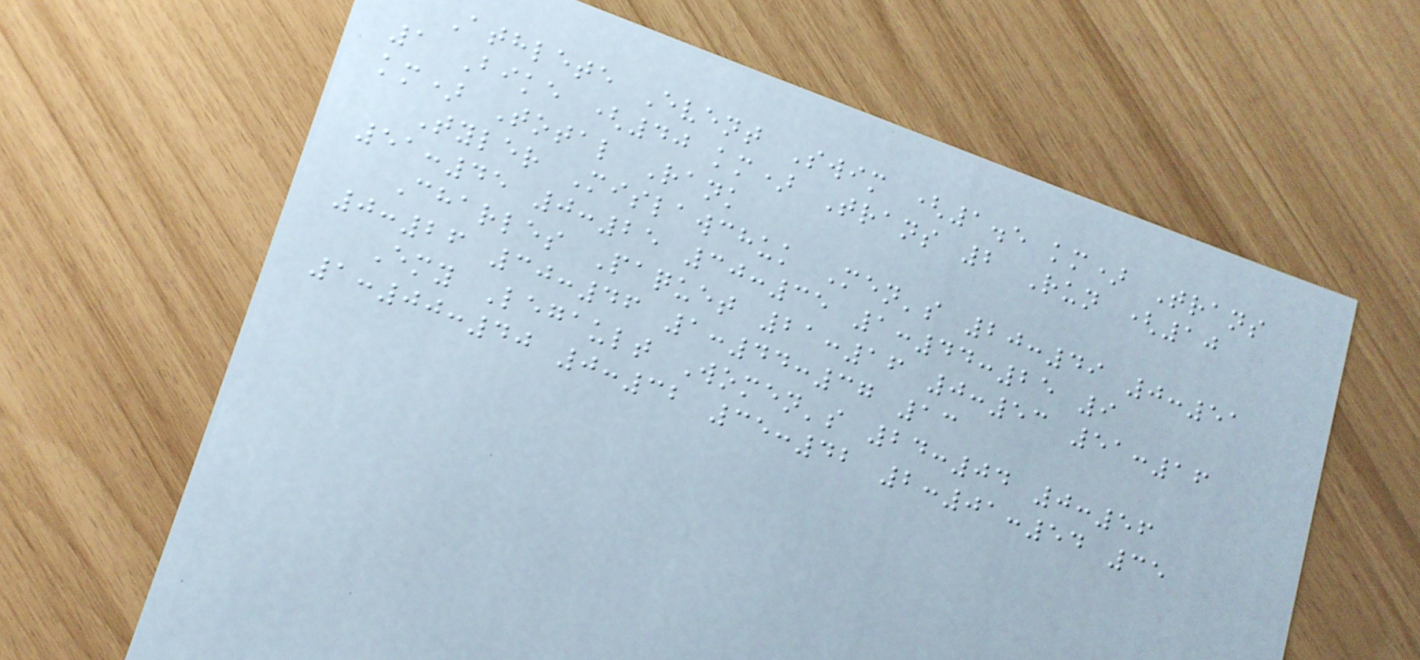Athlete Event Swim (1.5 km) Trans
1 Bike (40 km) Trans 2 Run (10
km) Total Rank
Tyler Mislawchuk Men's 20:49 0:51
51:45 0:25 30:35 1:44:25 9
Charles Paquet 21:16 0:53 51:16
0:26 30:46 1:44:37 13
Emy Legault Women's 24:04 0:56
1:00:40 0:32 35:42 2:01:54 35
